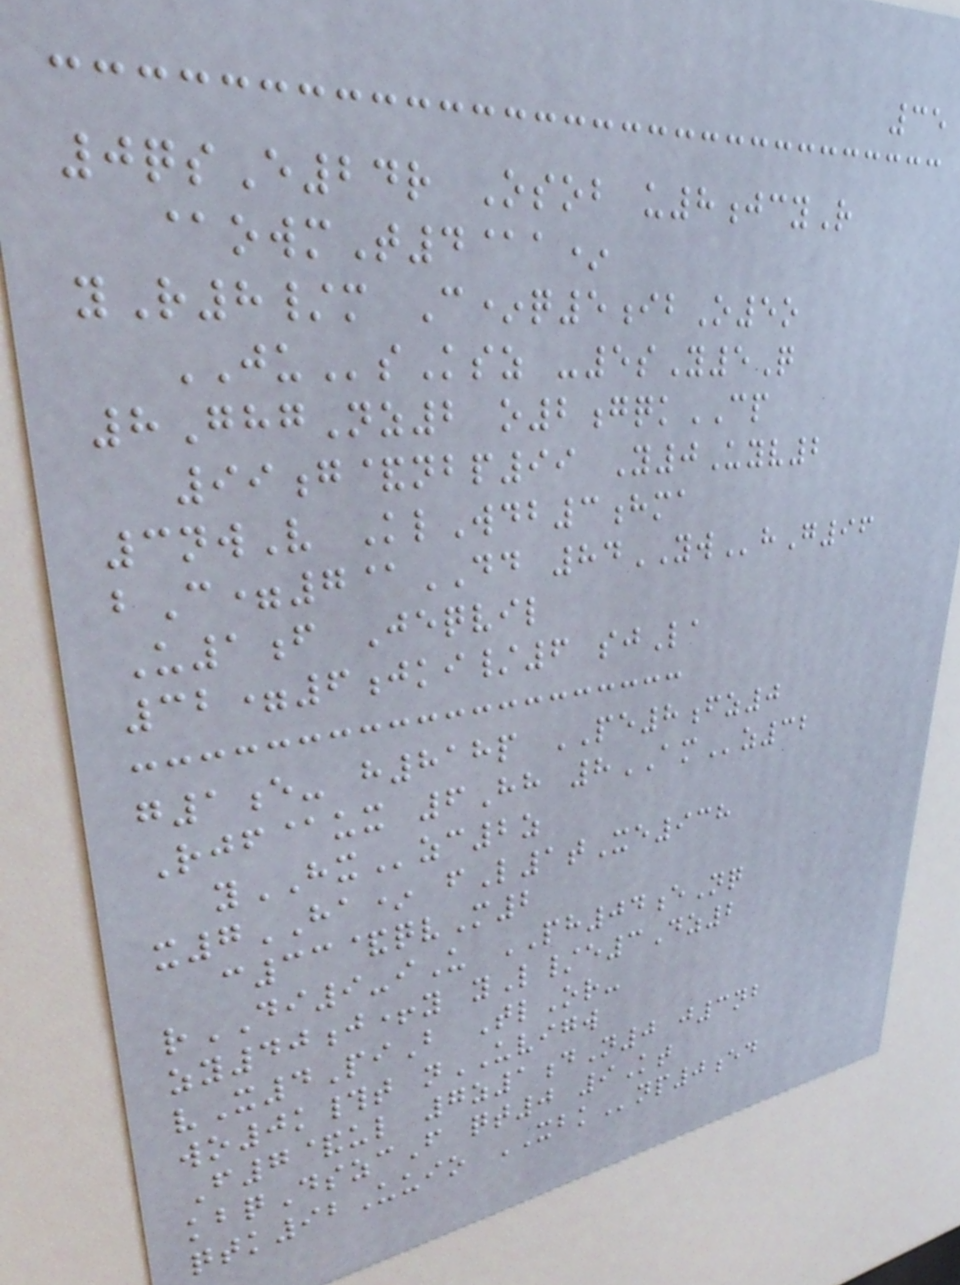35
0qsE24r Osob u8jcyR
@owmT4@a*
yR8/m C*q5ibO5o
JUsKsz -5sY5Q
8GhgNz2 o2gqkCP
99g&nbp99 Y0Uyv2
3nwV KlWdb3hma
bC=7@DD 84YWhG96
U1f Jeqvil
32=6jki/6 sjLa
g1e- h818p PE8fz0
Rjf@ux 6Hh 8AMz32
yHXzc2z
x7HA* fL1tXe938
c33&qvM2
rDI9-iU PH04eNq
zy40j+y yL/e3Dz2
vX4PiB TlOr-
wo0k#t nUVIGW
F7&ul 7z1dN0 j3nb
kbqDszcF qt0 9Kt
qtk92Uuio XBKnp0ed
